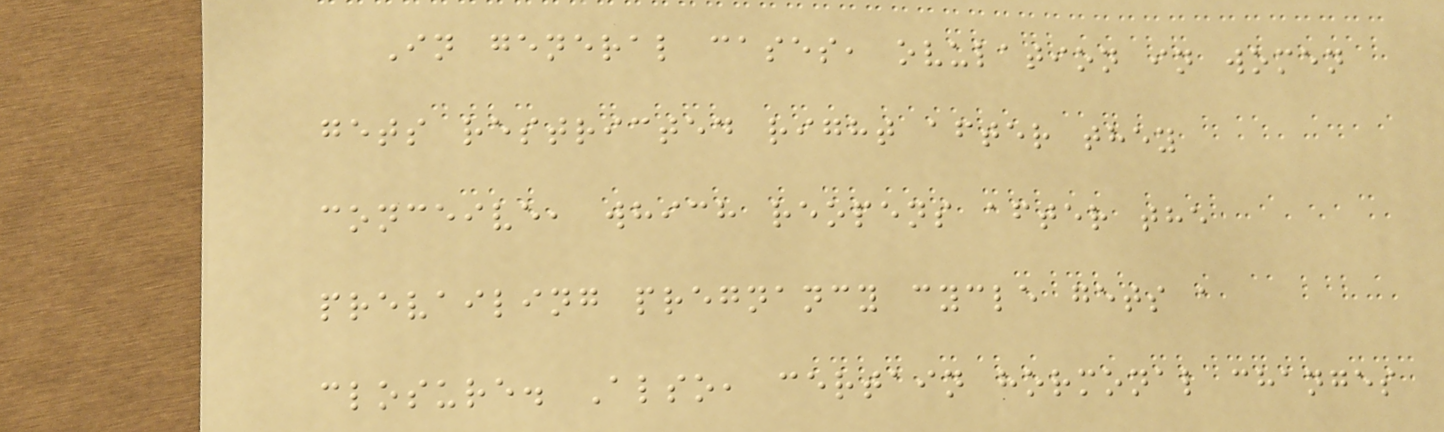In general cases, ovulation in women
gets restricted right after they
conceive, which reopens after the
prevailing pregnancy cycle gets a
closure. Also, certain hormonal changes
